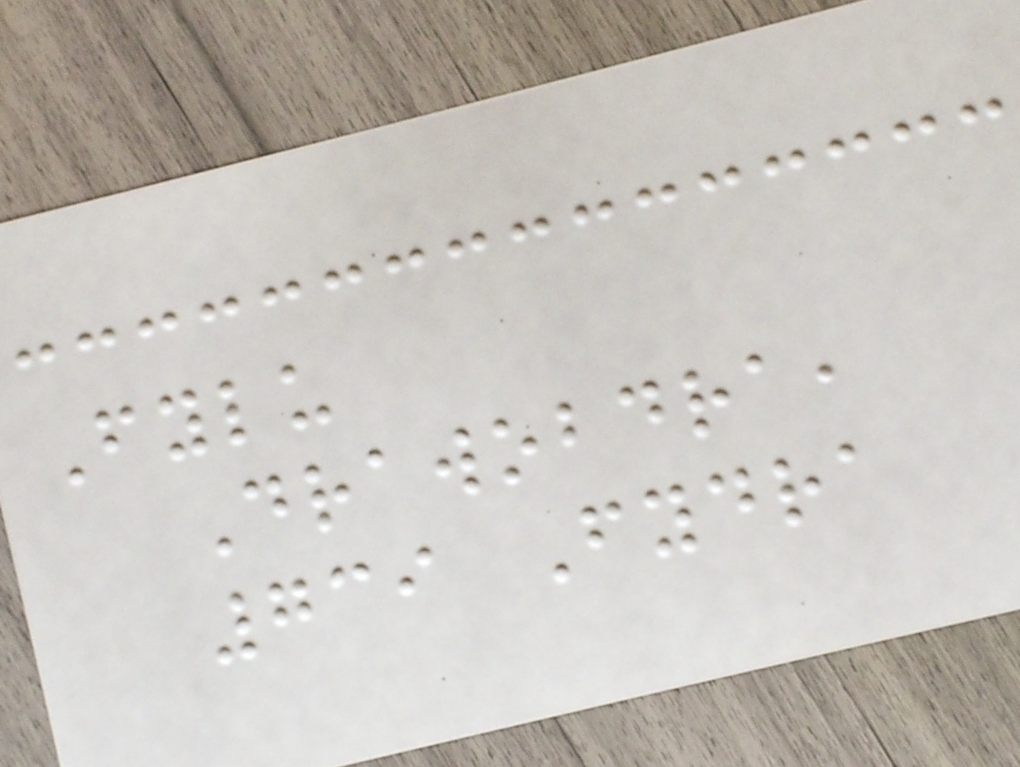Fylu
Drawobdra,
739 Fydra
